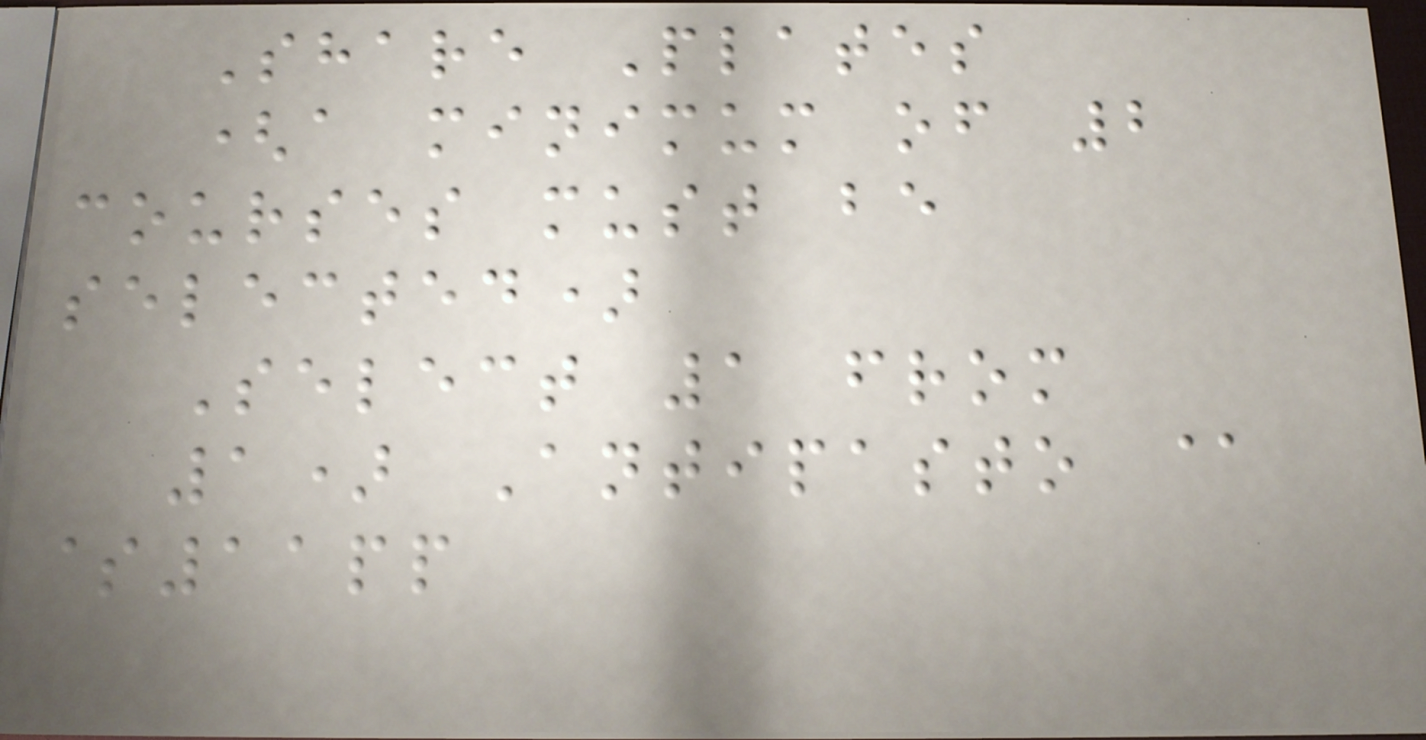Share Plates
(a minimum of 2
courses must be
selected)
Select 1 from
1) Antipasto @
$11pp
